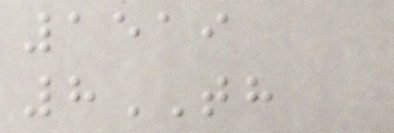1519
8TH
